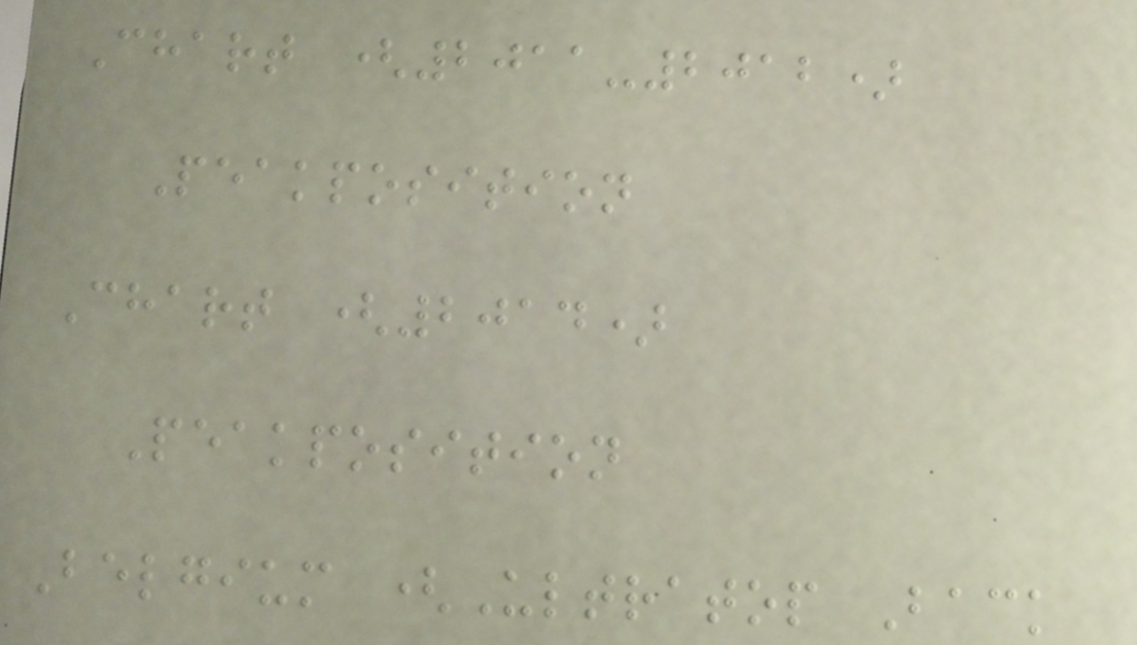Chart (2011-2012)
Peakposition
Chart (2014)
Peakposition
Belgium (Ultratop Back
